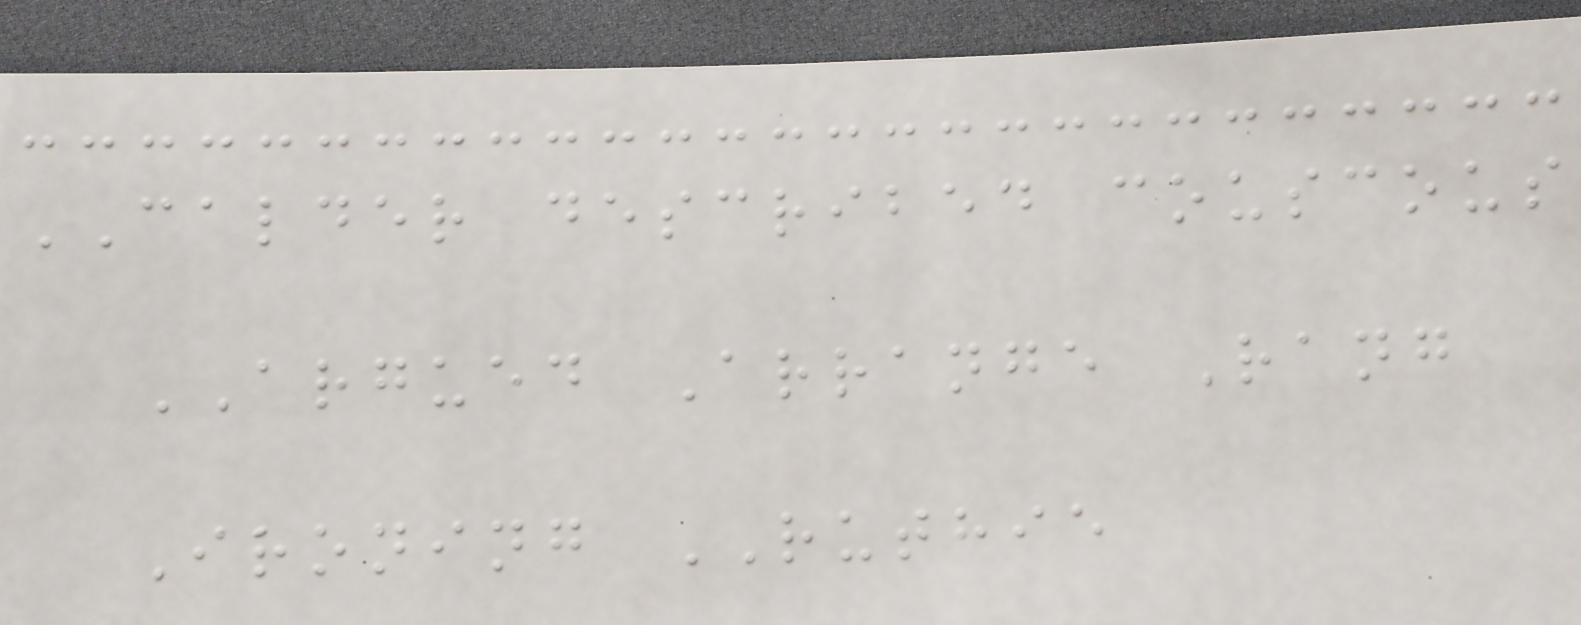CALDER described couscous
ARGUED Arrange Rang
Ironing RUTHIE
